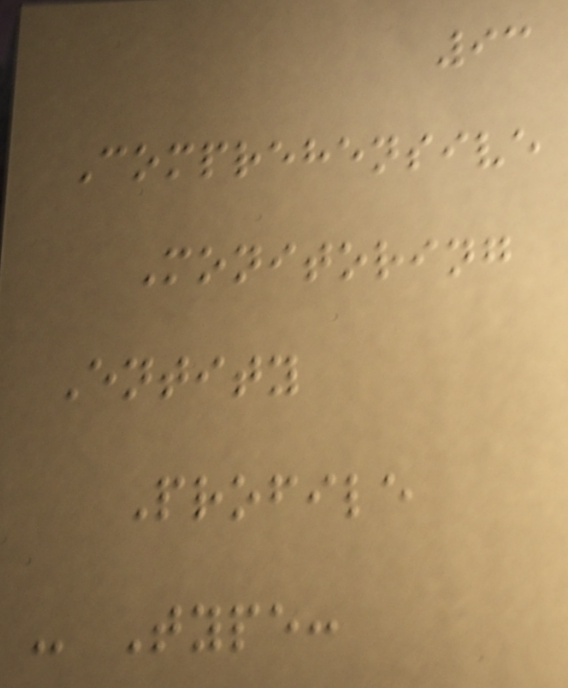93
Comprehensive
Monitoring
Entity
Profile
- Type:
